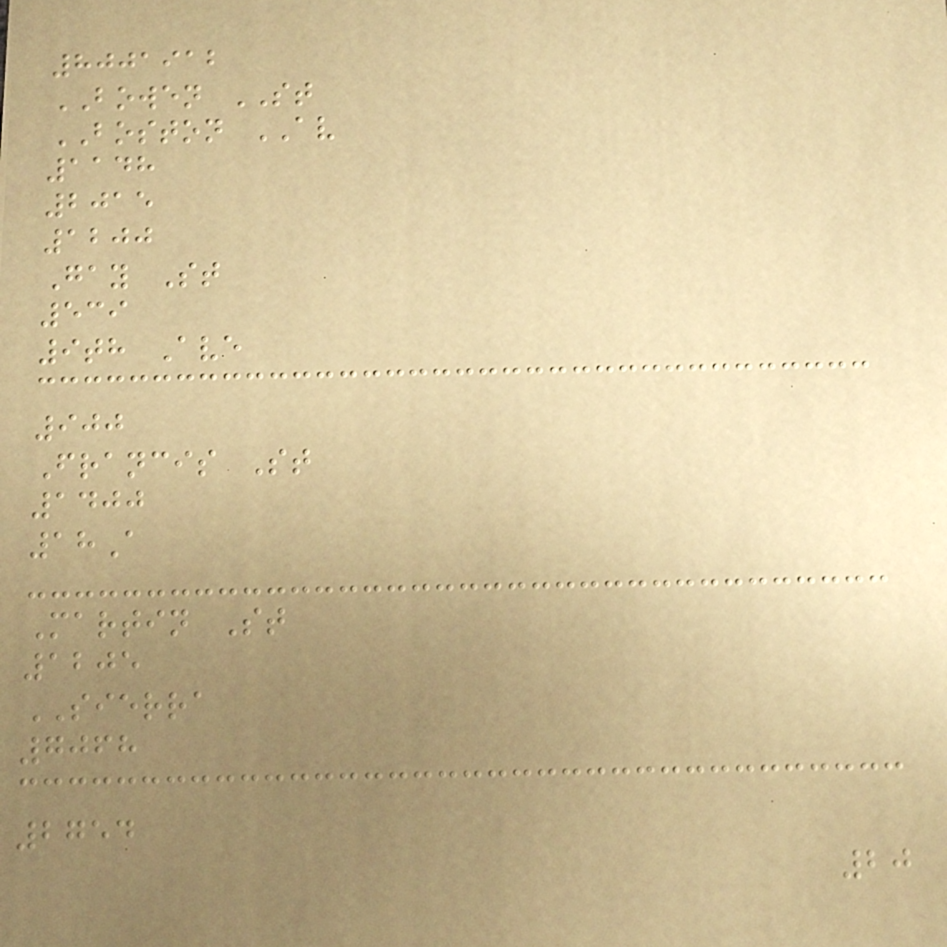8001912
BOWEN ST
BOSTON AV
1148
2015
1200
Gay St
539
9th Ave
900
Francis St
1400
18A
Martin St
1205
SIERRA
7068
2754
20
